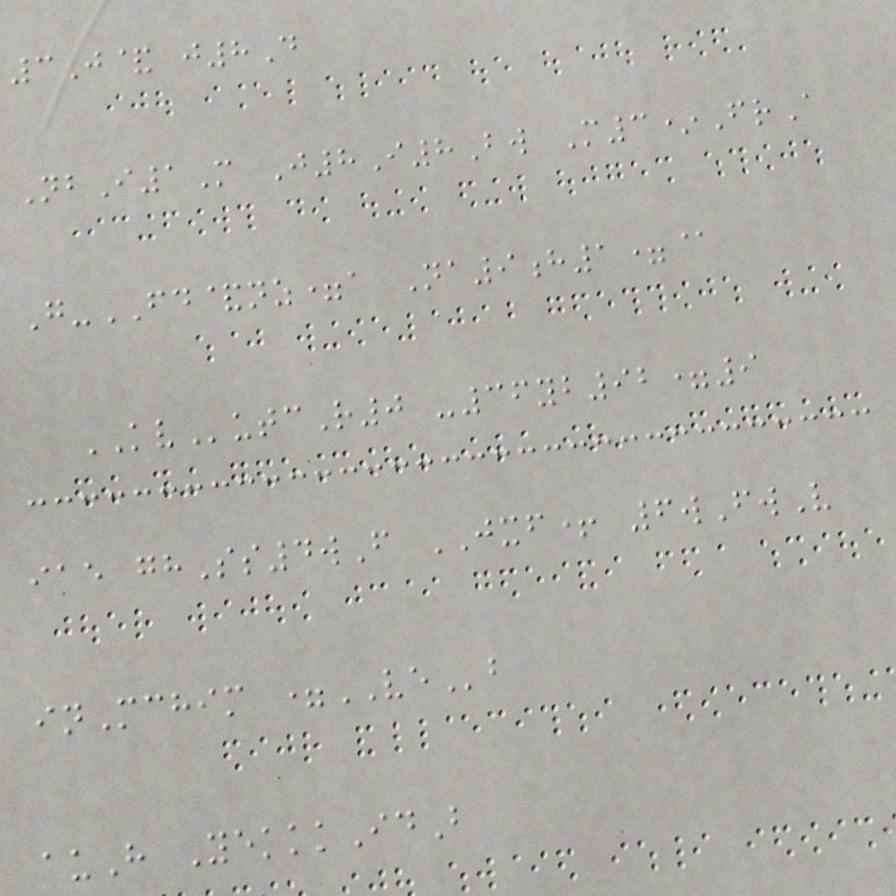3J& j8D
NbI1M J8I8Bw M3*FrA
G-FD&nz=a Na9h1=@
KVutcR0 -36yb92=9
iae ghSs4wF JXF+ 6wFwV
inMchim =VEb
auH YekkkIdB
